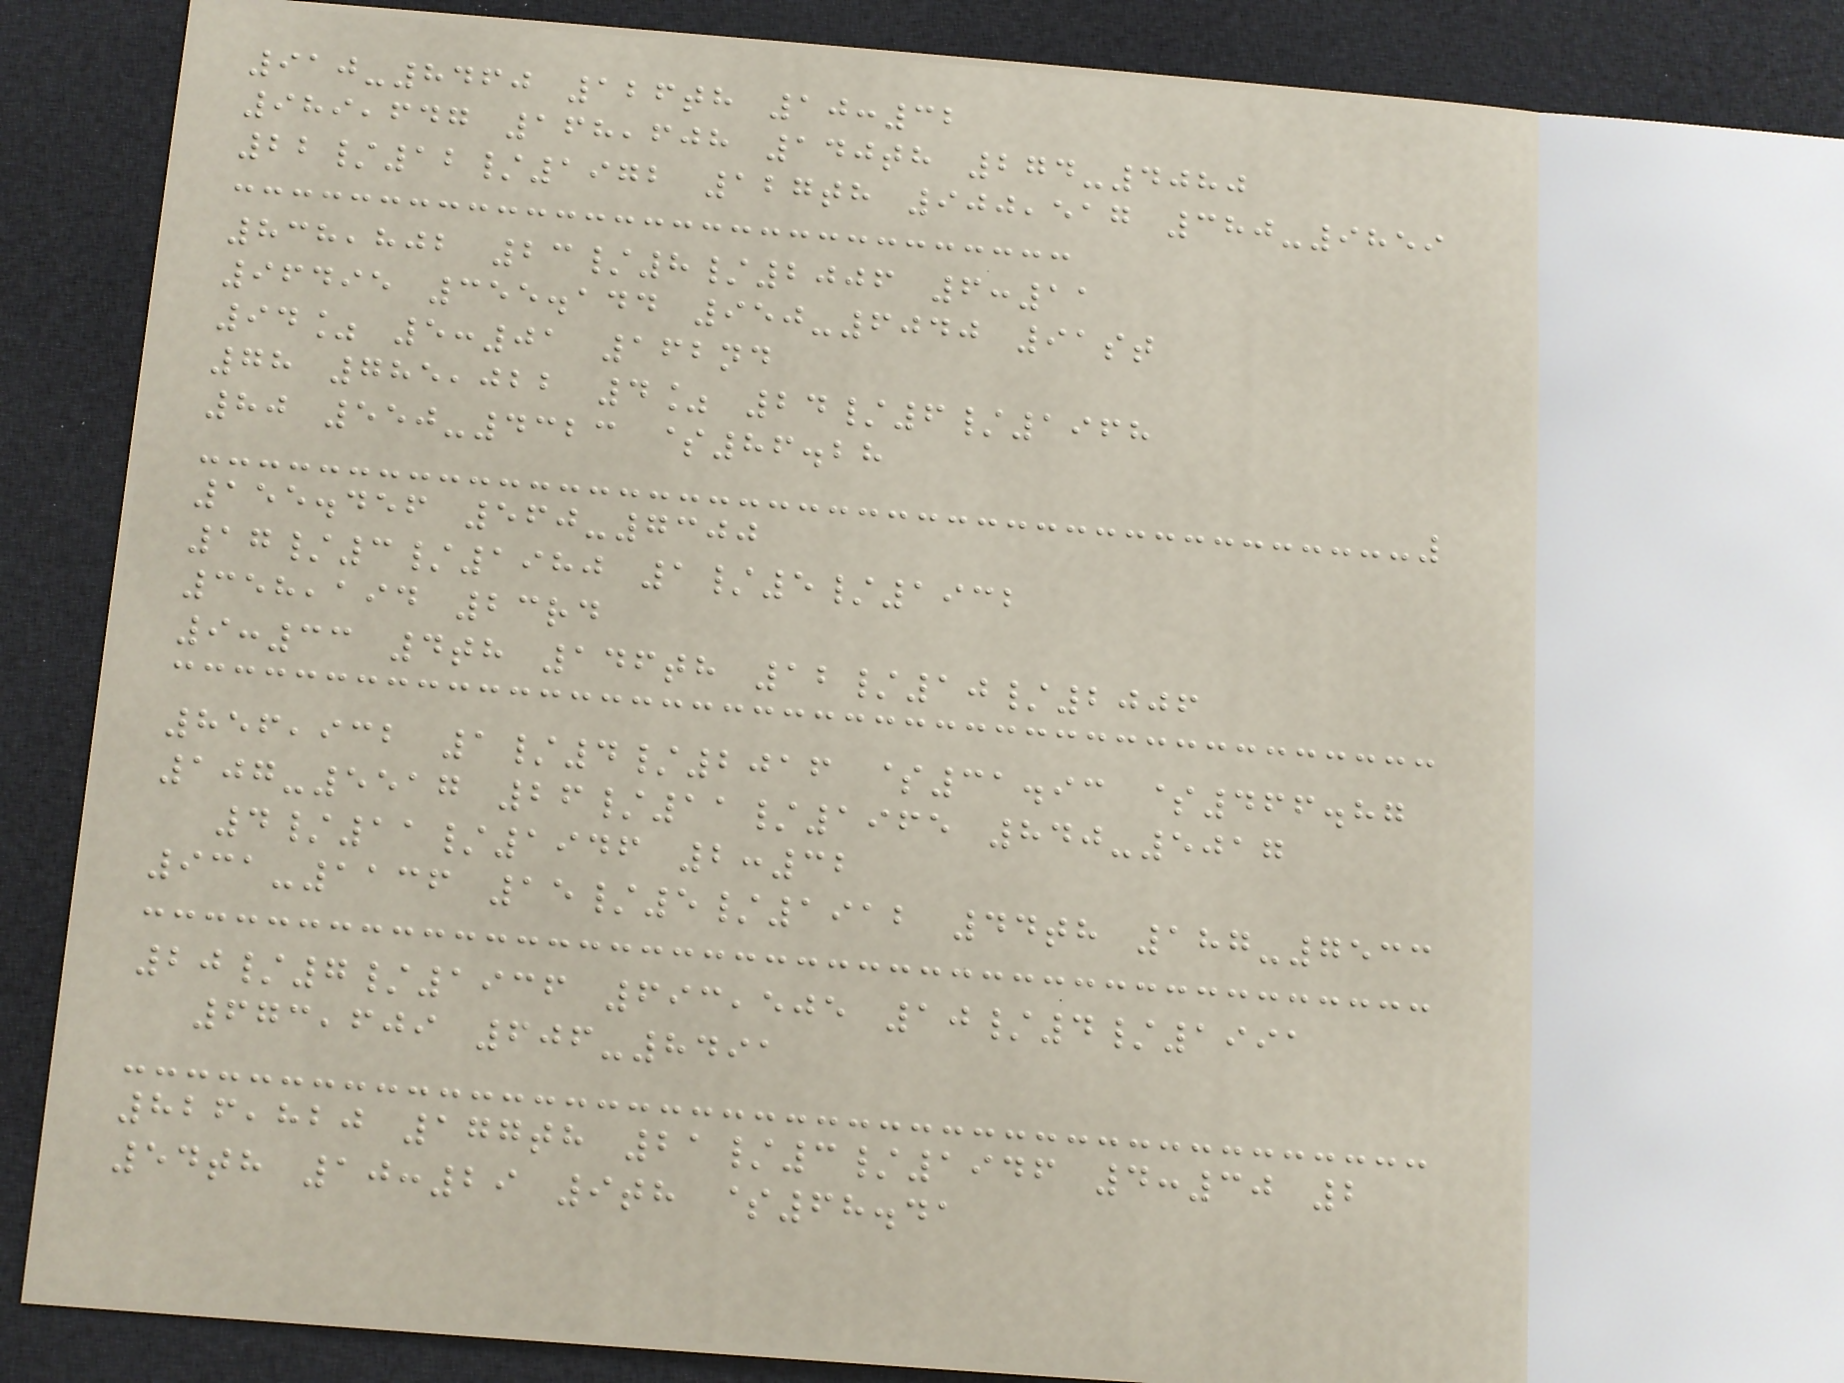910-8460 126th 10:32
989,647 168,608 140th 274-4080
22/12/1972 127th 900,517 380-9859
838,802 23/8/2006 6:11
96495 355.144 950-6040 91st
94% 5:01 162nd
78 785,022 4% 24/6/1968
80 550-4323 $86.28
155.456 560-7300
17/3/1980 1/5/1932
358,194 23rd
9:33 4th 146th 12/10/2006
856,932 1/4/2016 $31.93 $466.87
107-5517 26/11/1965 840-5017
4/11/1946 2:32
931-1136 15/5/1912 44th 187-7533
20/7/1936 693,505 10/4/1991
673,609 606-8491
826,820 177th 21/3/1946 4:30 2
54th 10:29 9th $68.41
